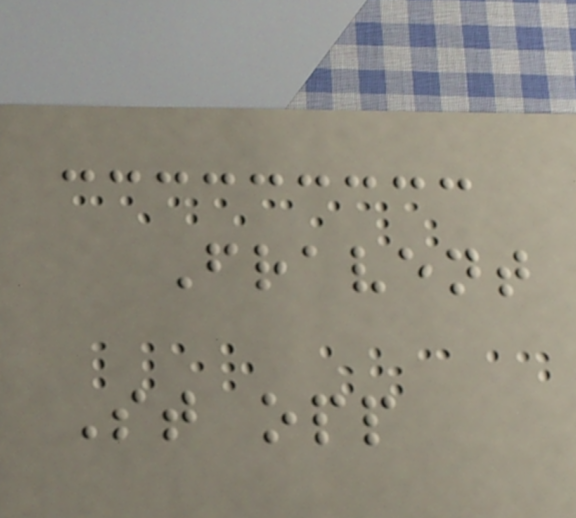Fravent
St opp
